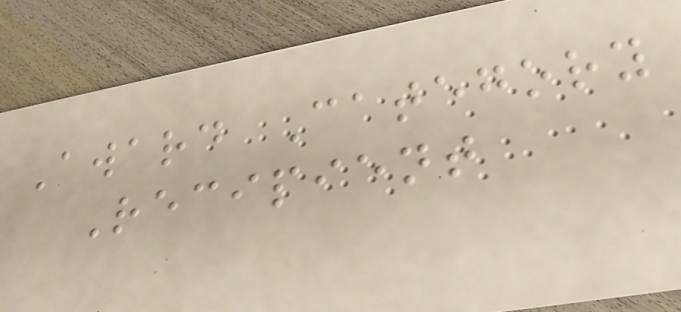Award Category
Recipient
